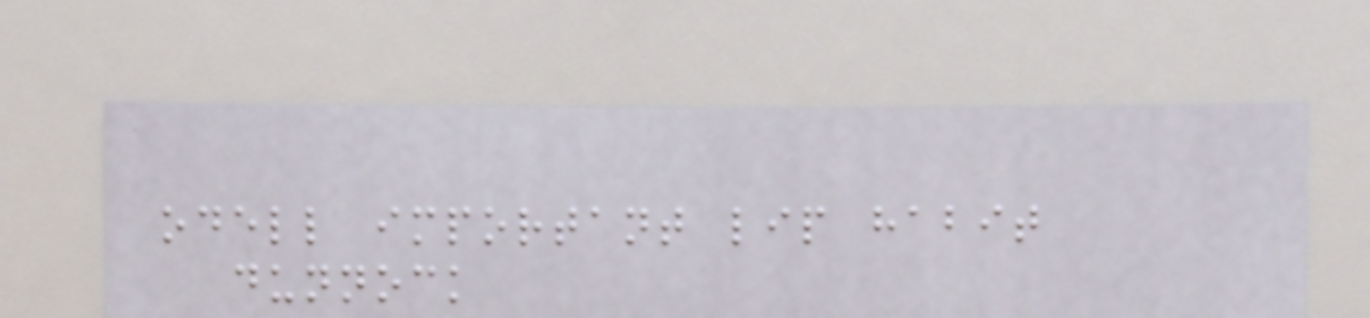odell important lip habit
dunnock
